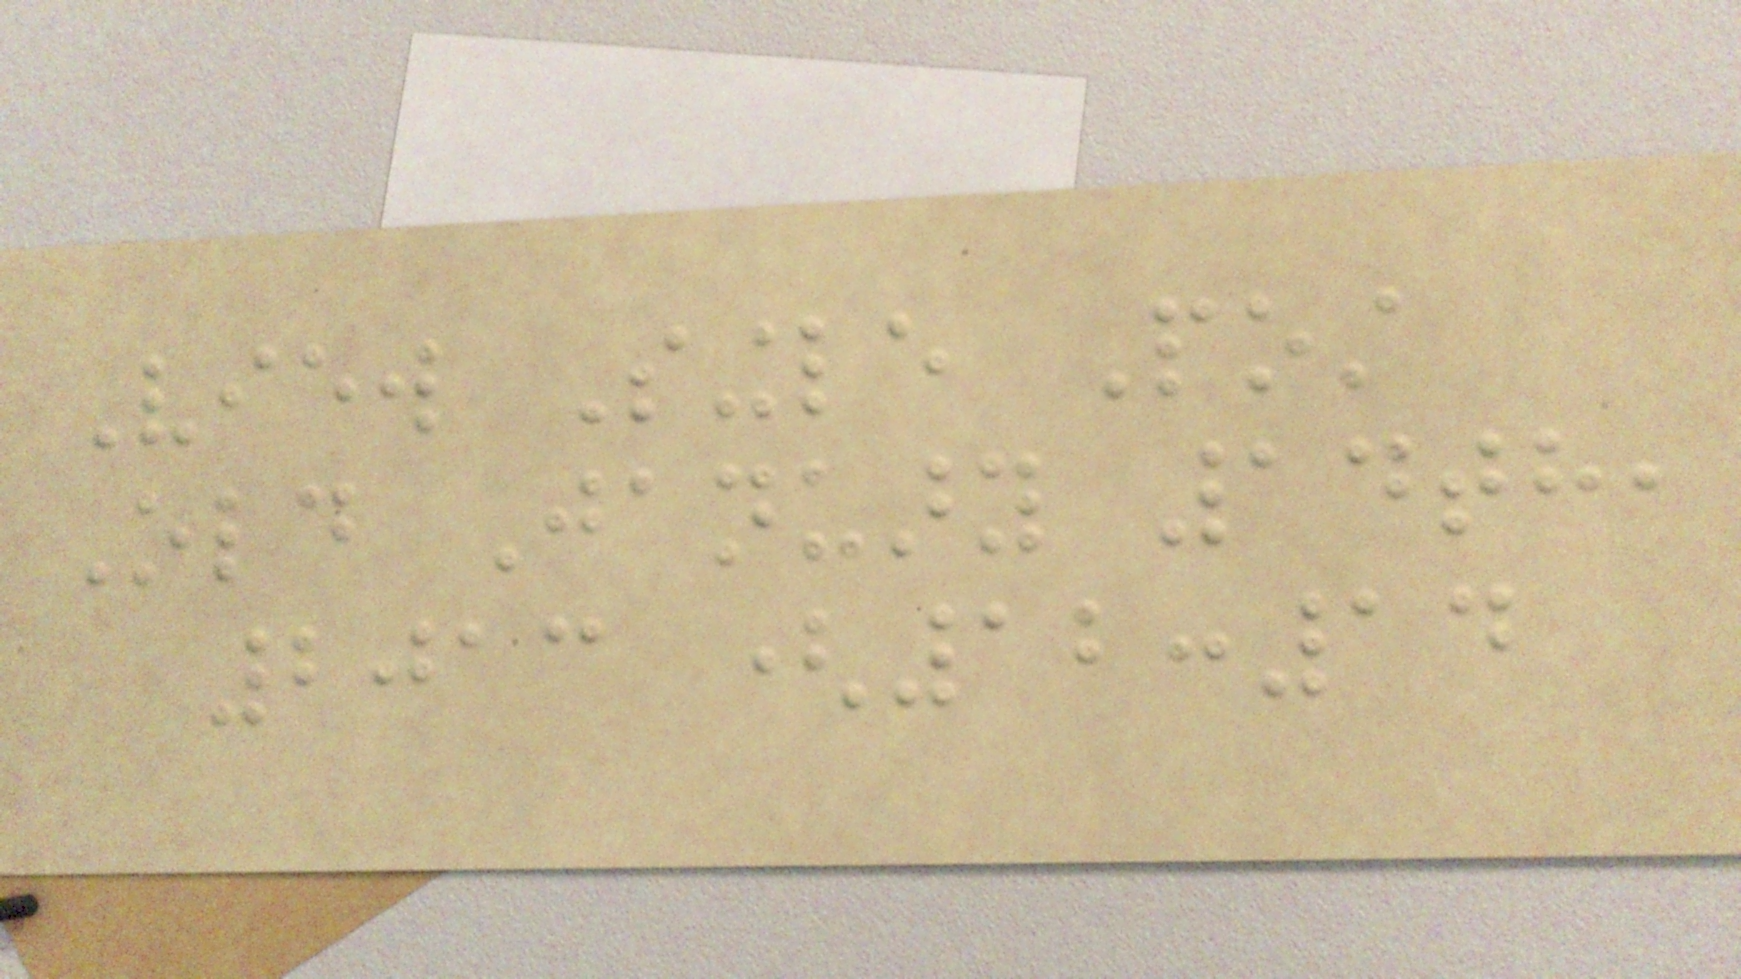View Single Post
Old January 14th,
2013 (12:14
